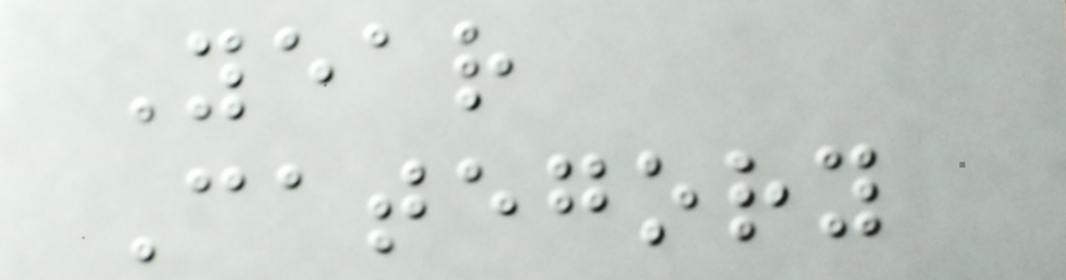Year
Category
